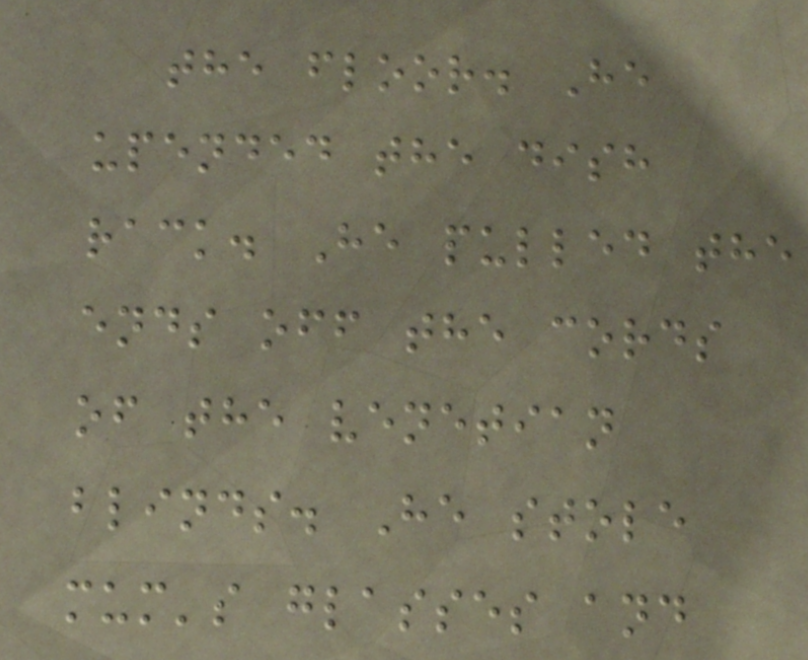the floor. He
upended the dish
rack. He pulled the
ends off the cords
of the venetian
blinds. He stole
mum's glasses and
